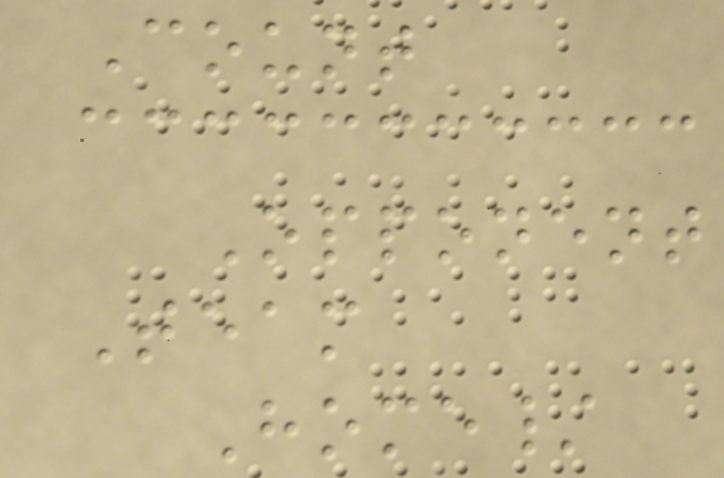Count
Opponent
Team
Home/
